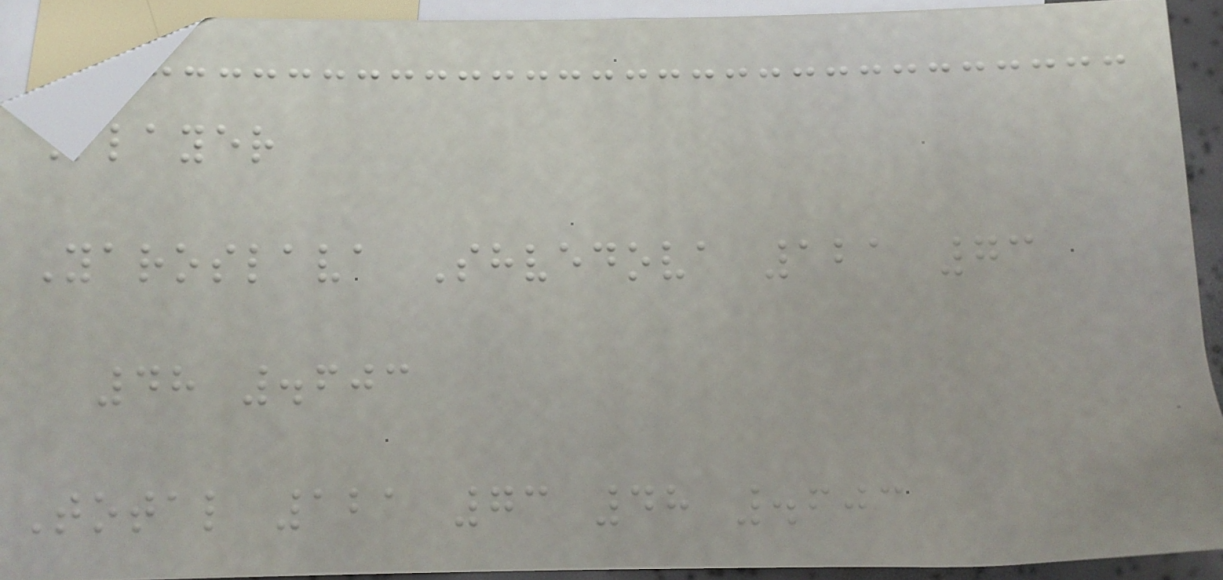Player
Yaroslava Shvedova 121 73
48 .603
Total 121 73 48 .603
